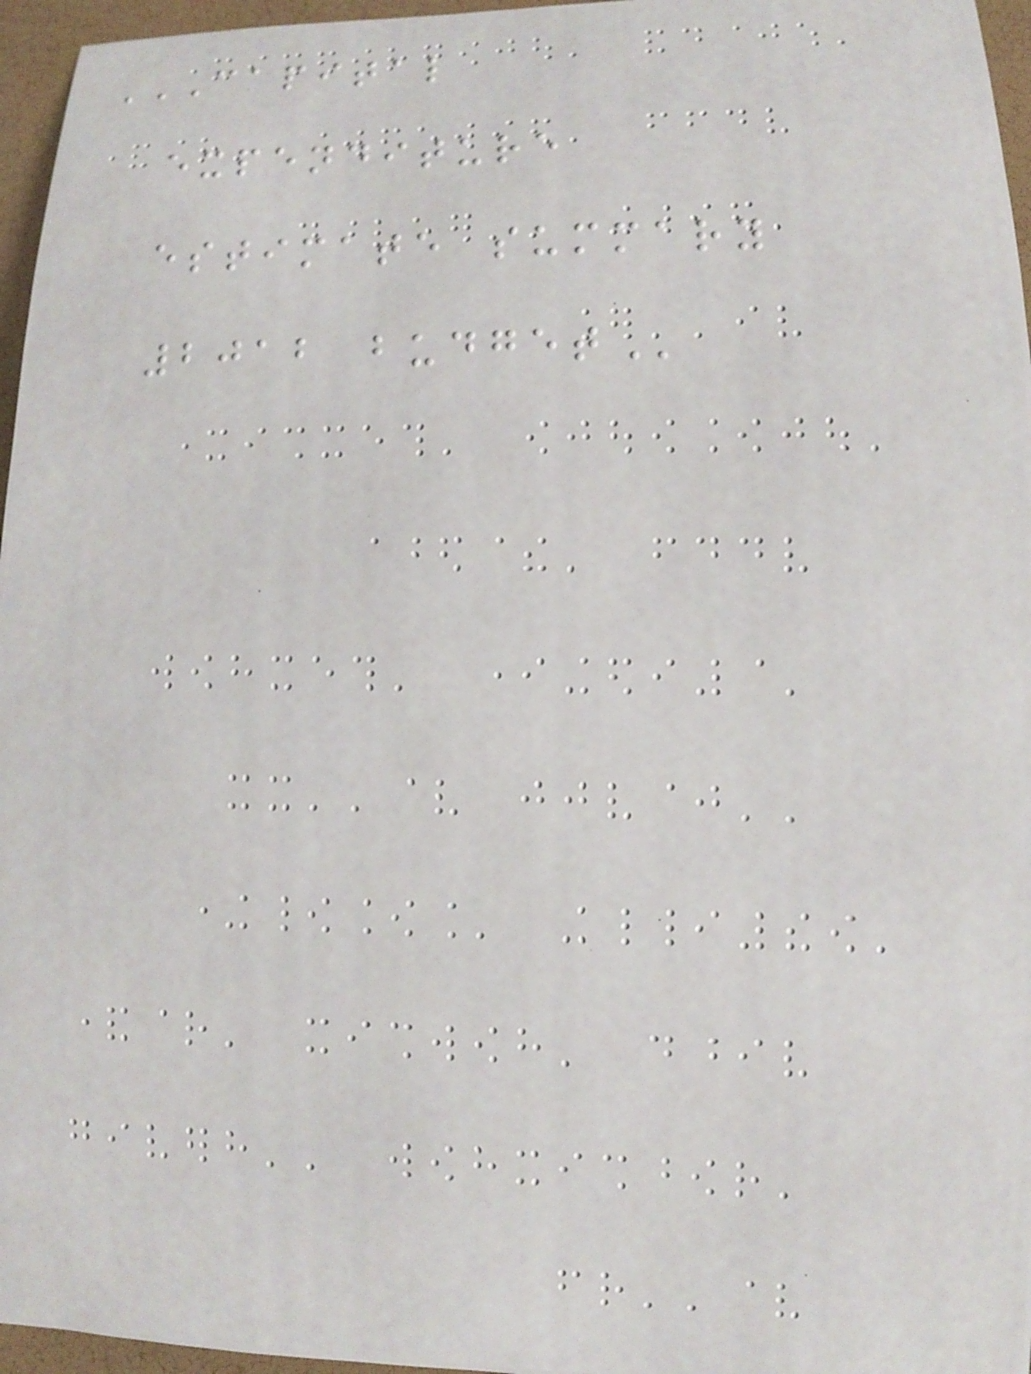CAPITAL
EXPENDITURE
ESTIMATE SUMMARY
2012 BUDGET
